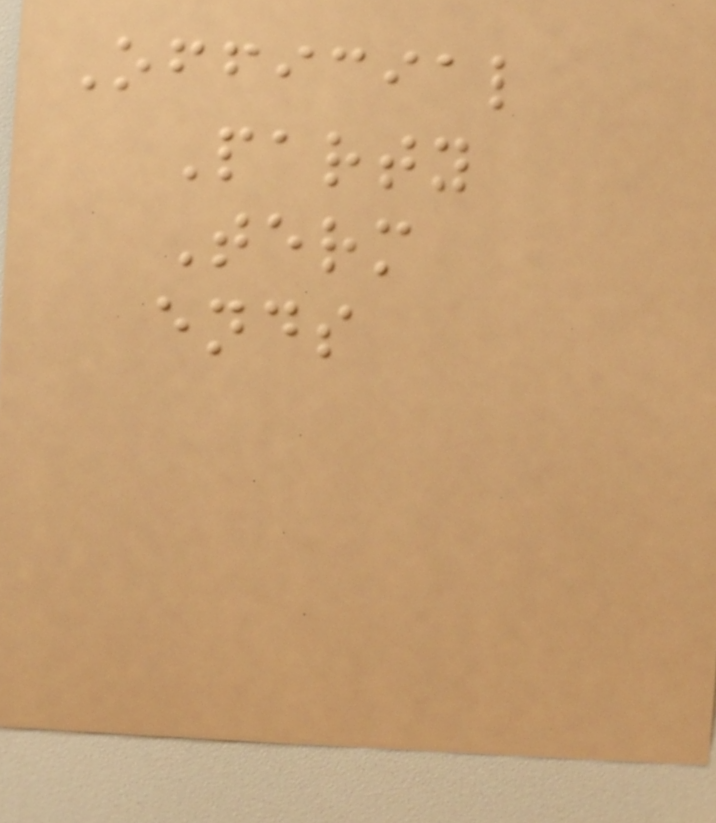Official
Party
Term
ends
